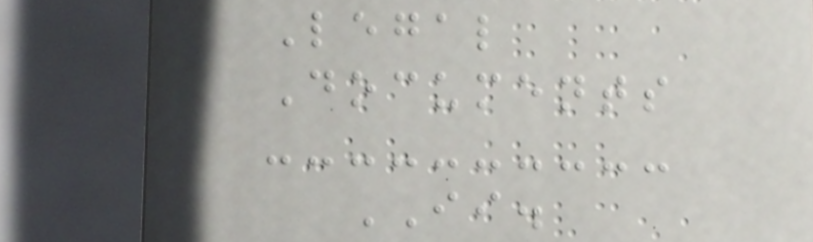Legal
Documents
II.
